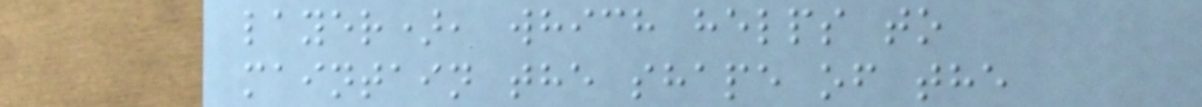layer), which helps to
maintain the shape of the
